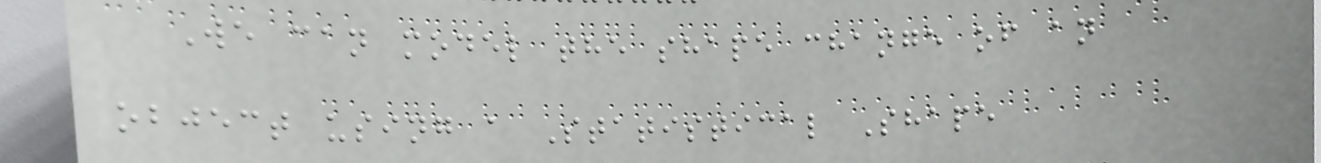We can model the shape change of an
object using a Statistical Shape
